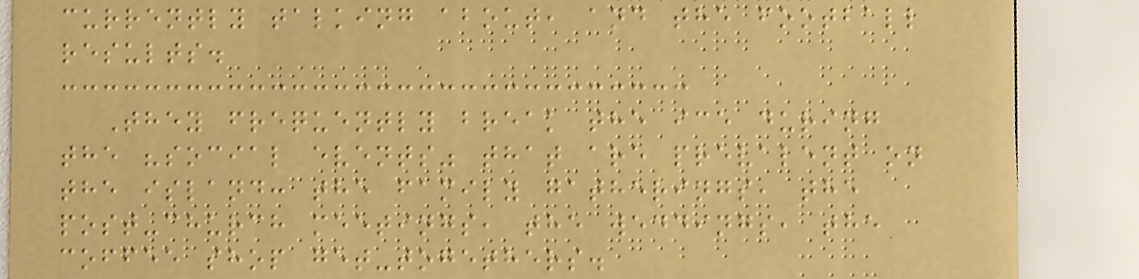currently talking about, and the football
results.
They frequently break the ice during
the "social events" that are prevalent on
the island: the family gatherings, the
post-church meetings, the weddings, the
coffee shop get-togethers.
